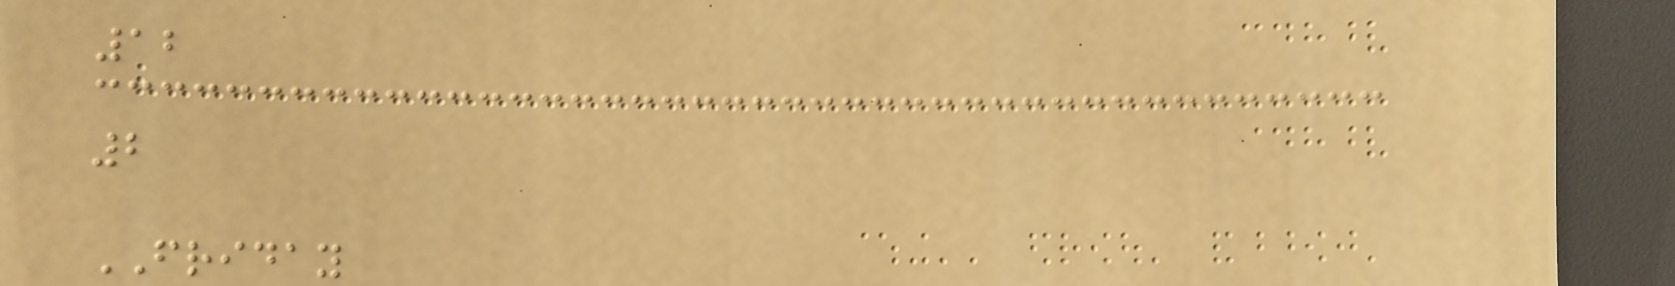12
2
FRIDAY
